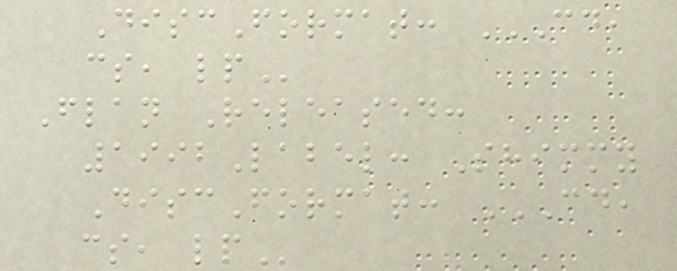DiscFormat: CD,
CS, LP
Flan Released:
1992Label: Shimmy
DiscFormat: CD,
CS, LP
